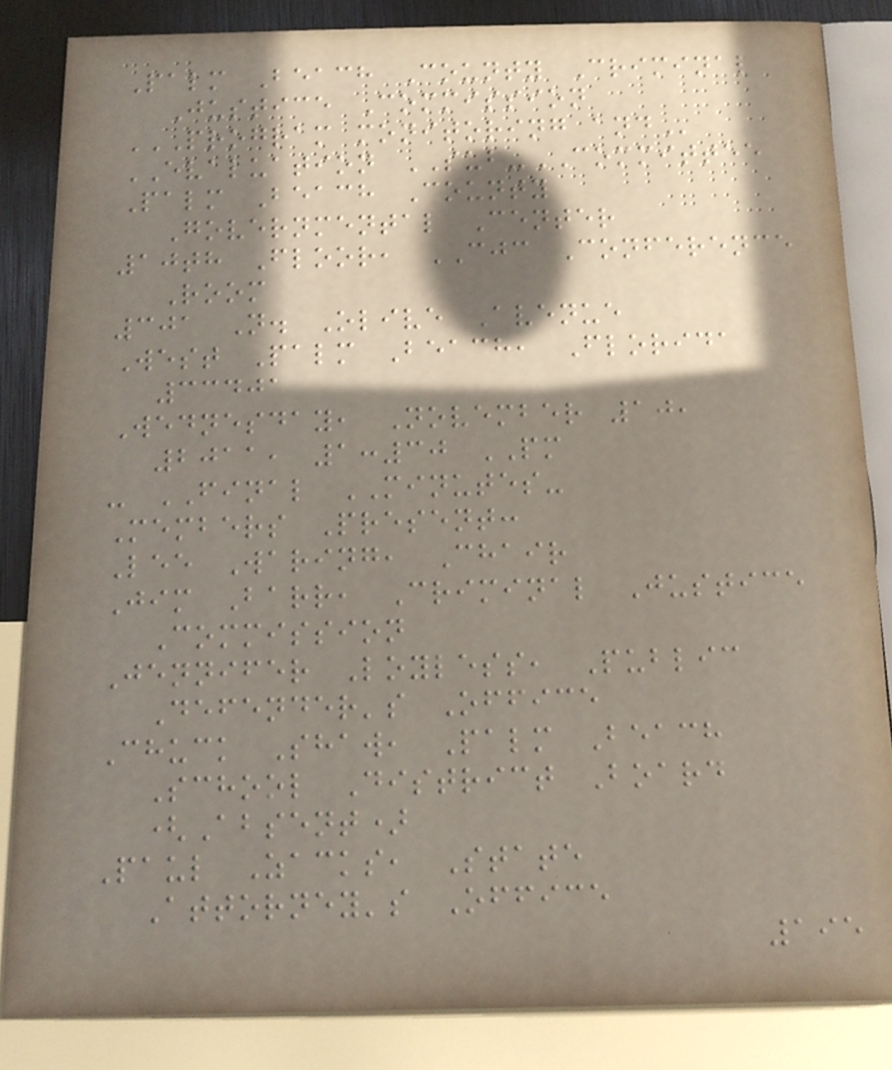Palm Beach County Criminal
Justice Commission
PROGRAM MONITORING AND
EVALUATION SUB-COMMITTEE
Palm Beach County
Governmental Center
10th Floor, CJC Conference
Room
301 N. Olive Avenue
West Palm Beach, Florida
33401
Wednesday, November 10,
2011, 1:30 PM
- FINAL MINUTES-
Members Present:
Lee Waring, Chair
Jim Barr, Criminal Justice
Commission
Jennifer Loyless, Public
Defender's Office
Chuck Shaw, Palm Beach
School District Board
(Absent)
Paul Zacks, State
Attorney's Office
195
